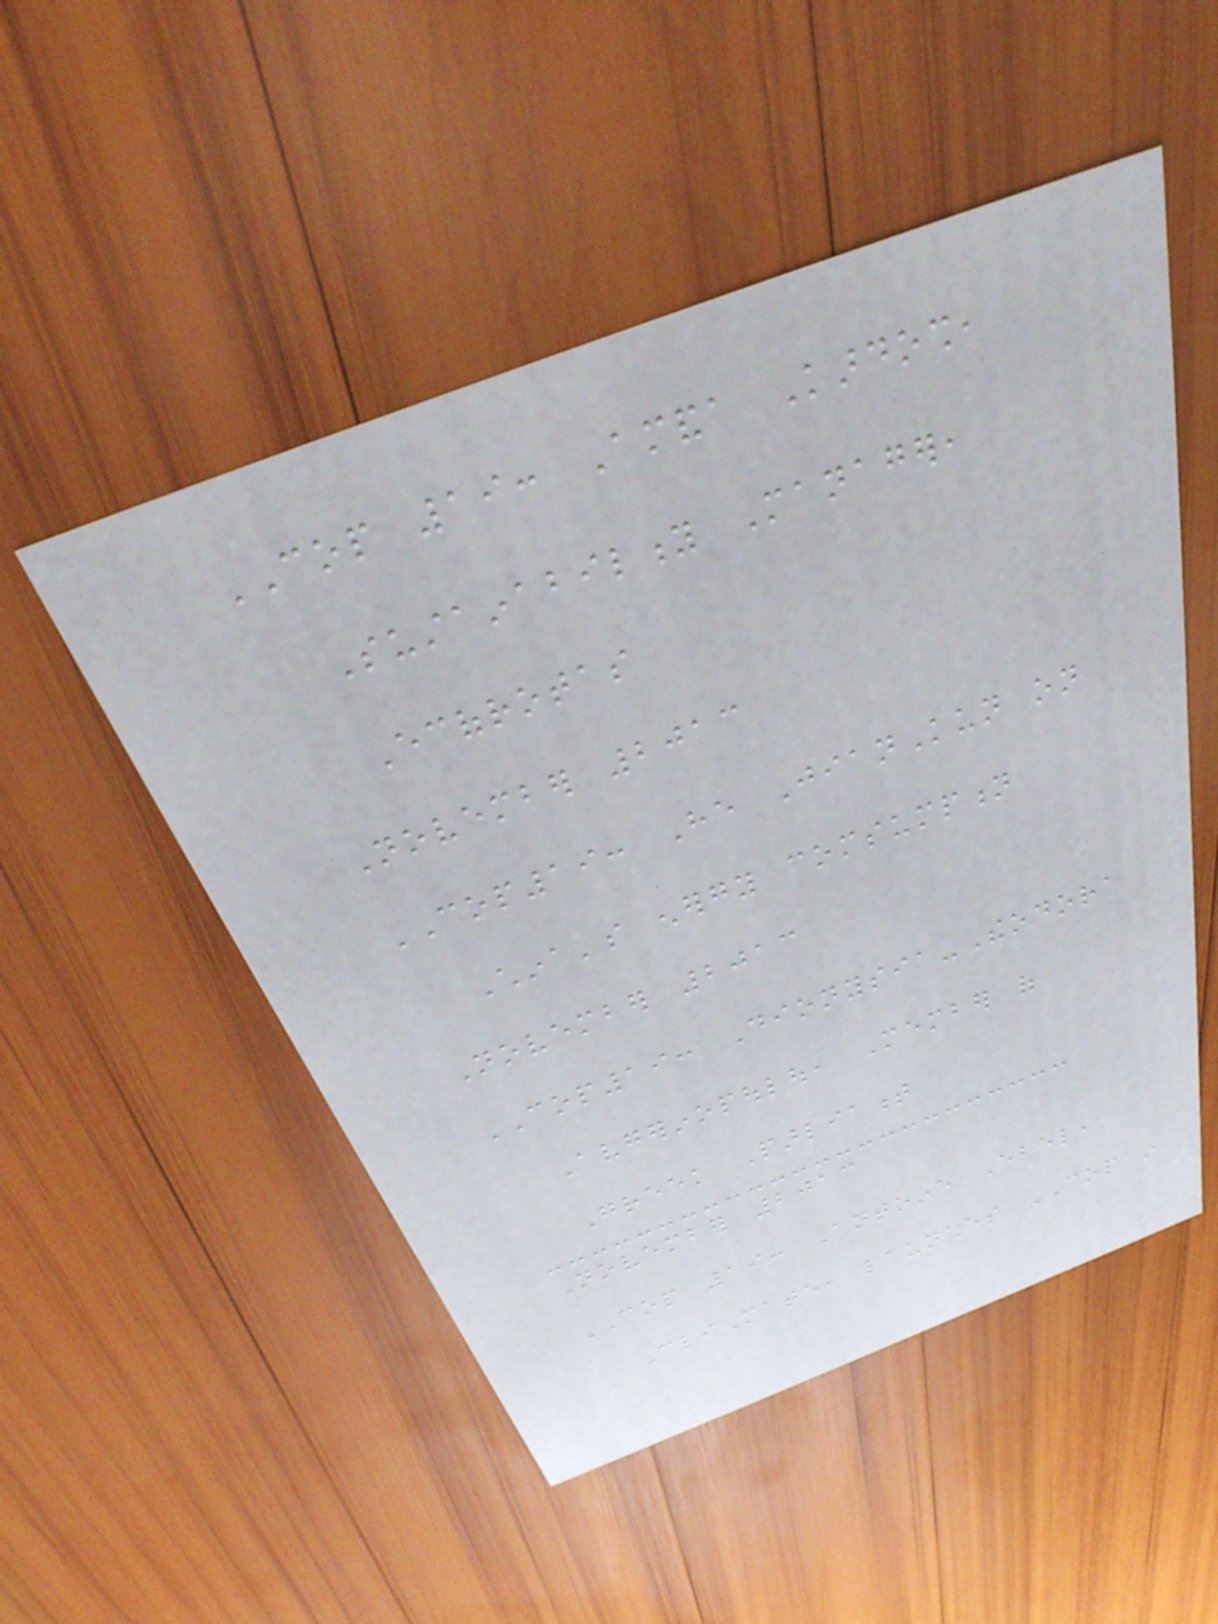COP 19: Amanda Kardosh,
Sustainability Manager,
Ecofrotas
November 2013
COP19: He JianKun on
China's energy comsumption
November 2013
COP19: Dionysia-Theodora
Avgerinopoulou, Member of
Greek Parliament
November 2013
COP 19: Antoine Ebel,
CliMate, launches COP in
